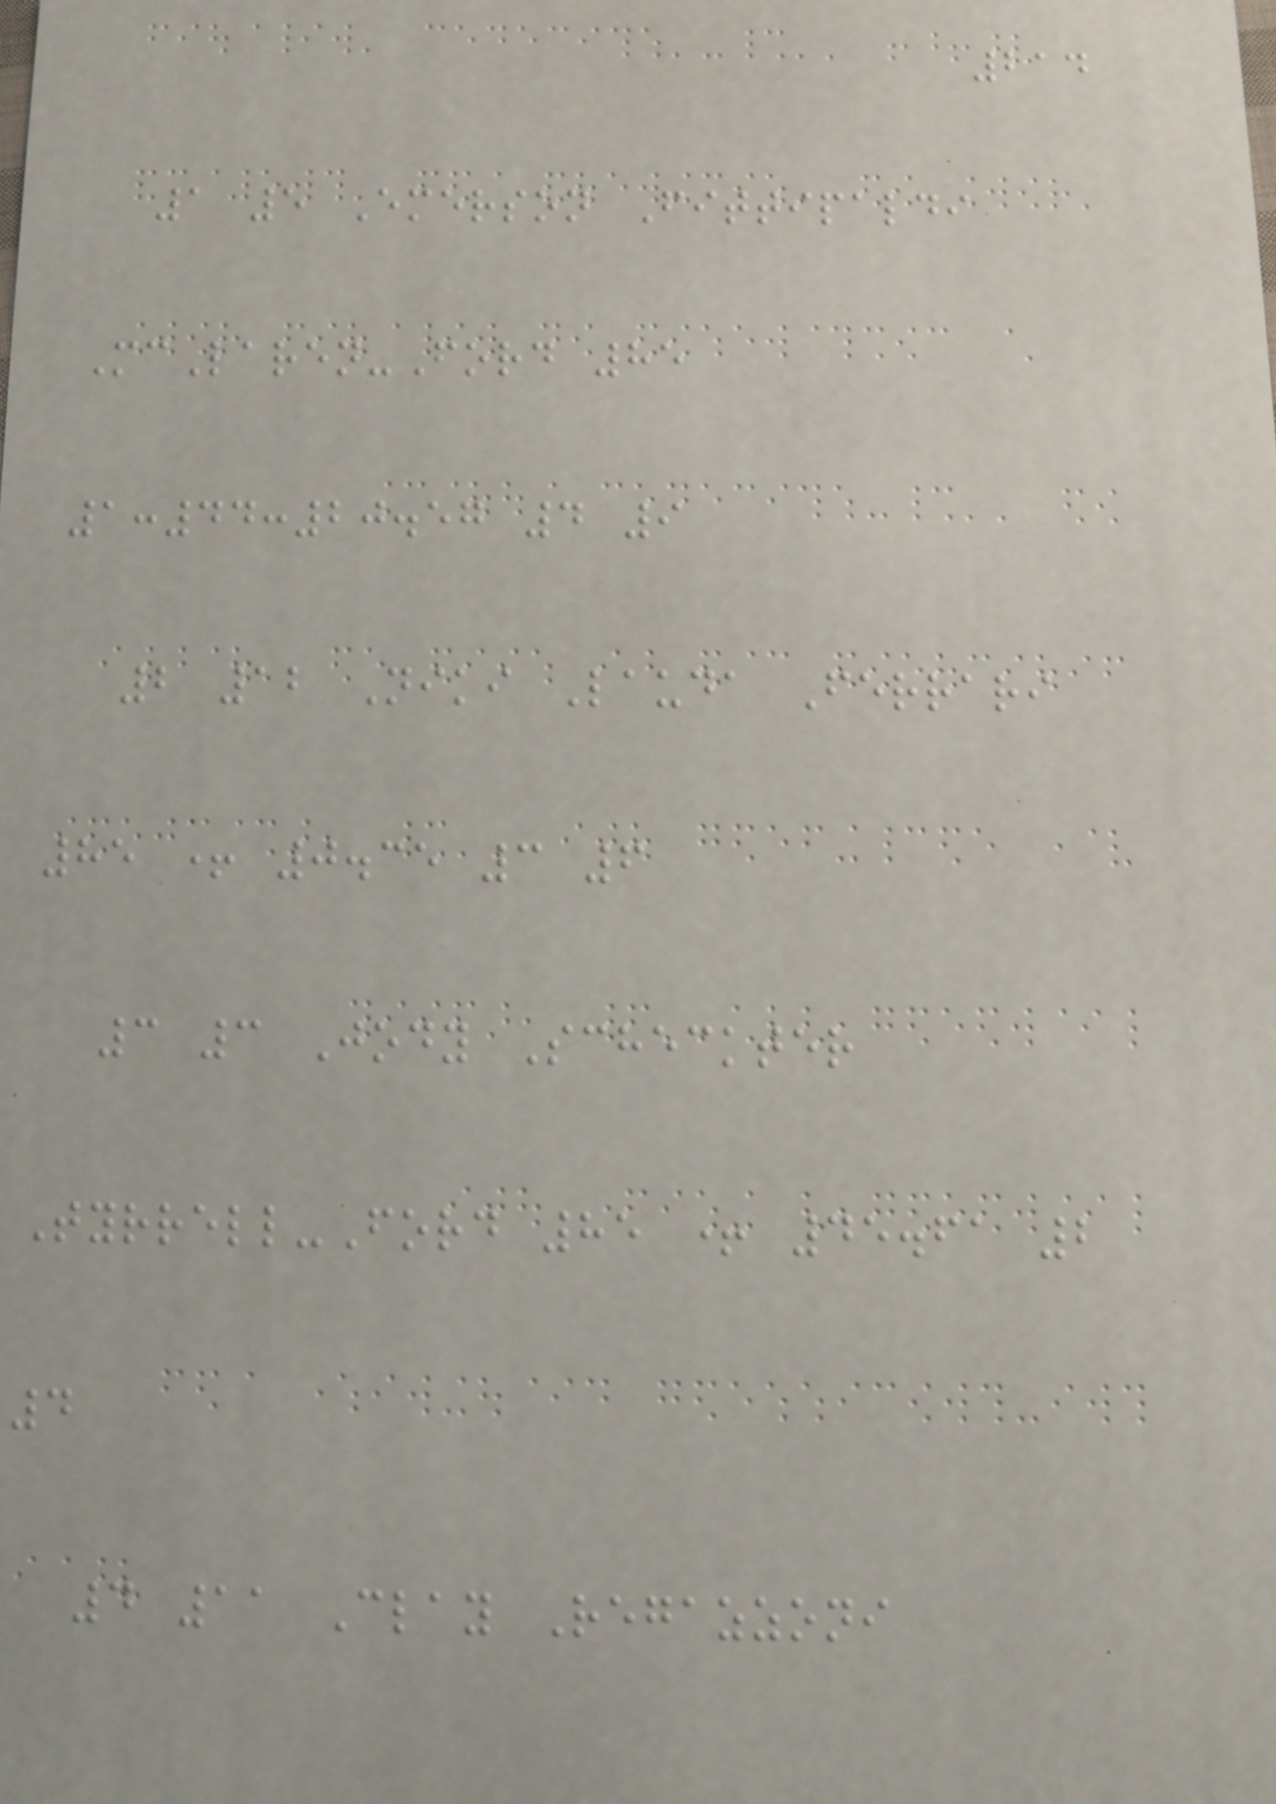214
1 5 Emerson Fittipaldi
McLaren-Ford 85
1:44:20.57 4 9
2 12 Niki Lauda Ferrari
85 + 0.35 3 6
3 3 Jody Scheckter
Tyrrell-Ford 85 + 45.61 2
4
4 11 Clay Regazzoni
